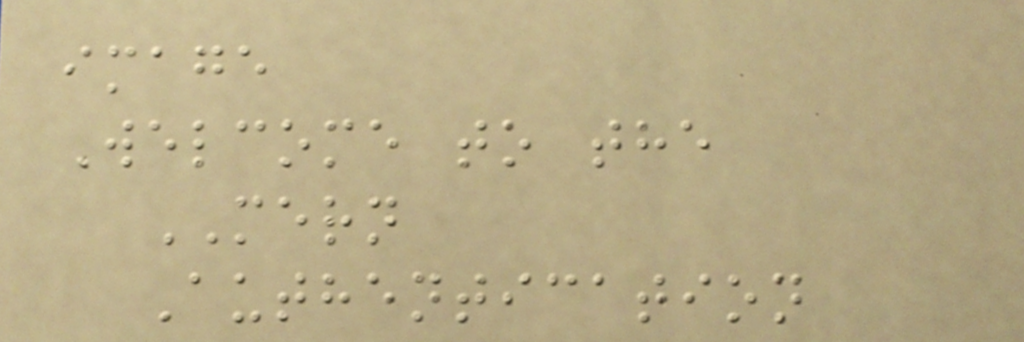image
Welcome to the
MERN
Authentication
